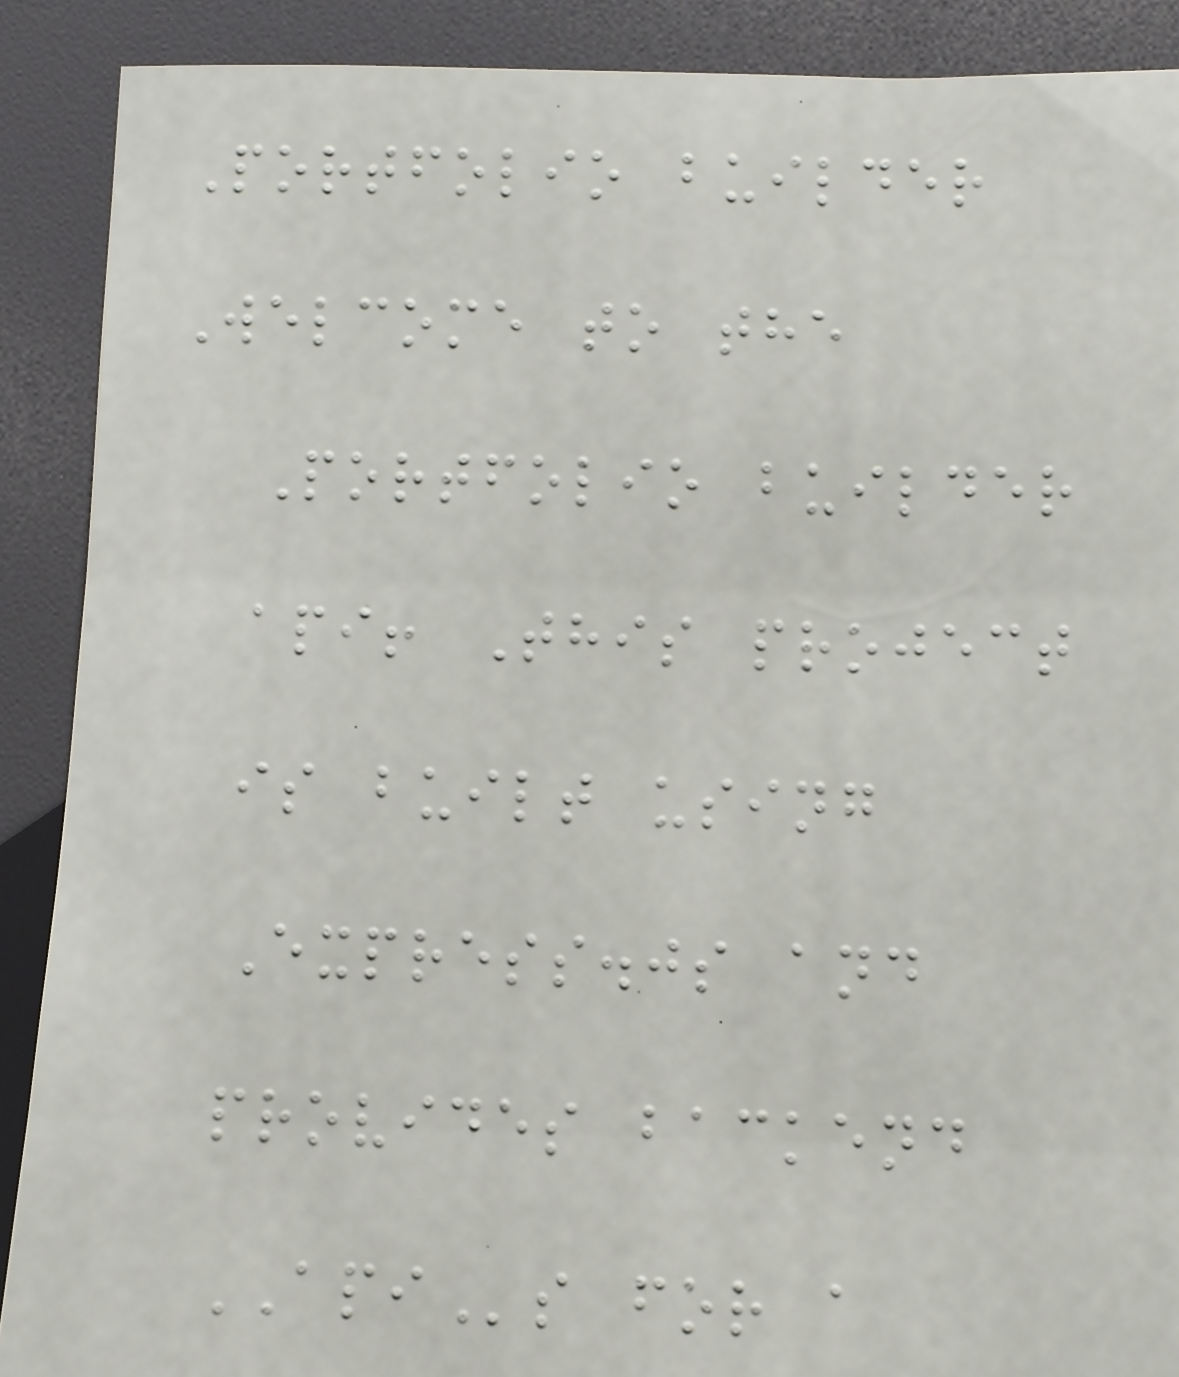Portfolio builder
Welcome to the
Portfolio builder
api! This project
is built using
Express.js and
provides backend
APIs for a
